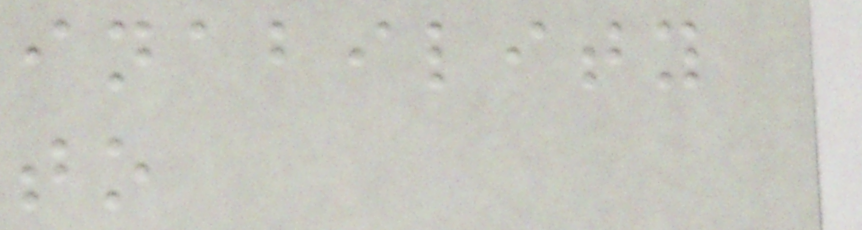inability
to
